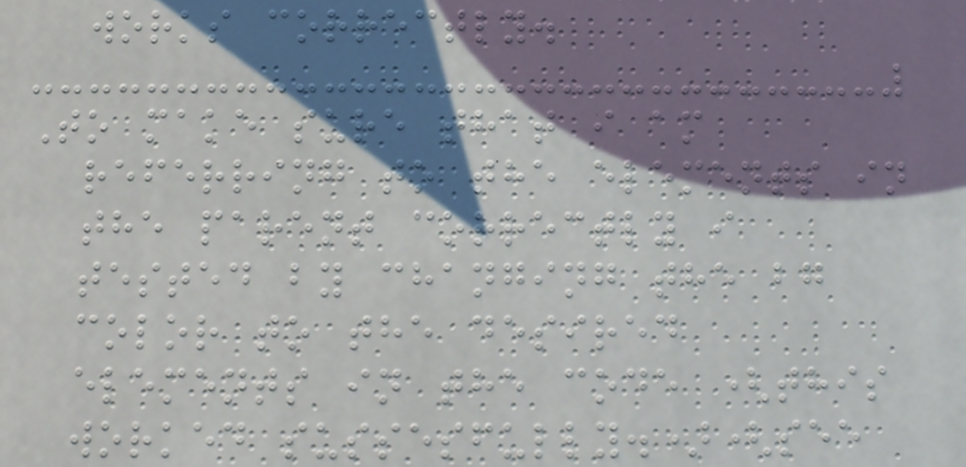works correctly.
To make sure that i am
referring to the elements in
the parent correctly i
tested by changing the bg
color to the desired
elements in the code (this
worked sussesfully.)(see
